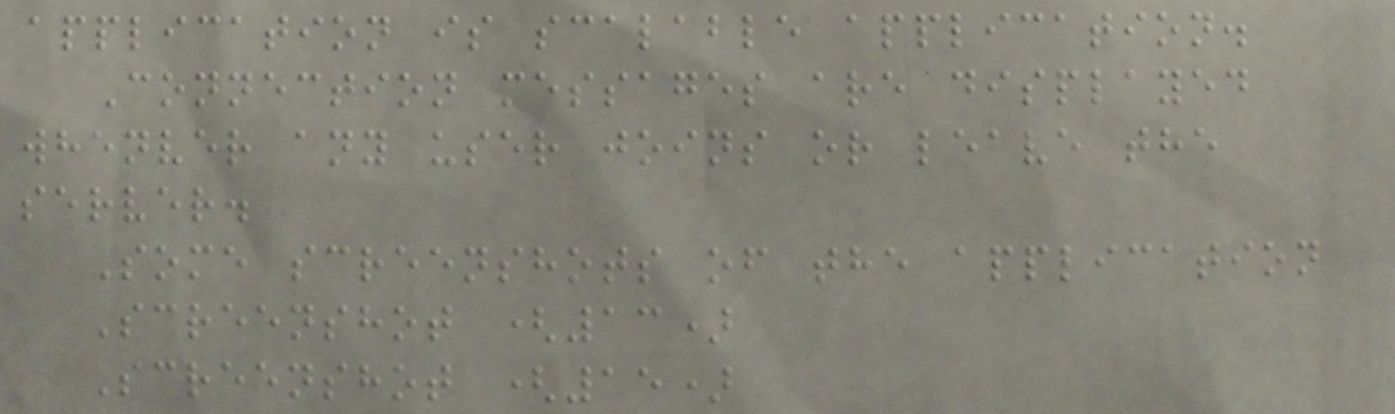application is scalable application.
Connection messages are displayed
whenver any user joins or leave the
server.
Some screenshots of the application
Screenshot (13)
Screenshot (15)
